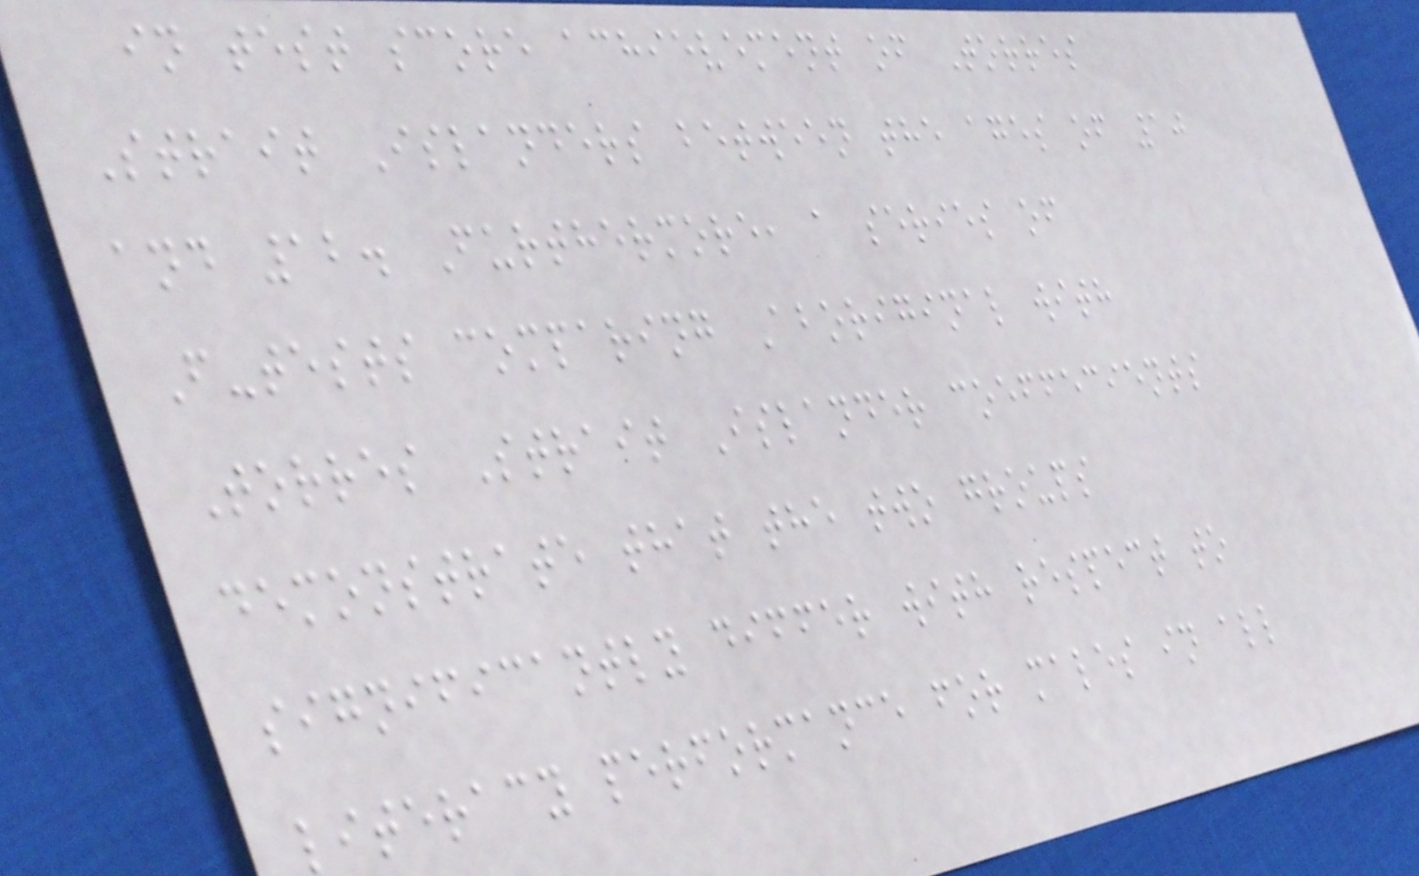in test score achievement of Torres
Strait Islanders between the ages of 10
and 12. Furthermore, a series of
F-tests comparing Aboriginal with
Torres Strait Islander coeffecients
demonstrate that the two groups
significantly differ with respect to
literacy performance for males in all
